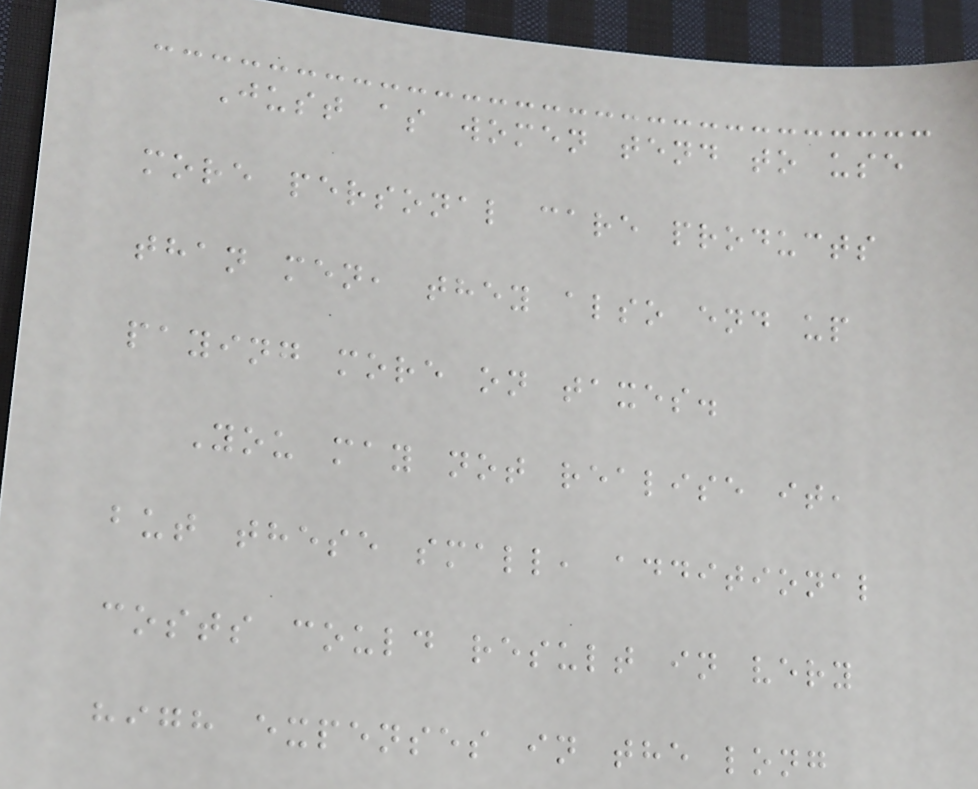Just as women tend to use
more personal care products
than men, they also end up
paying more on taxes.
You may not realise it,
but these small, additional
costs could result in very
high expenses in the long
